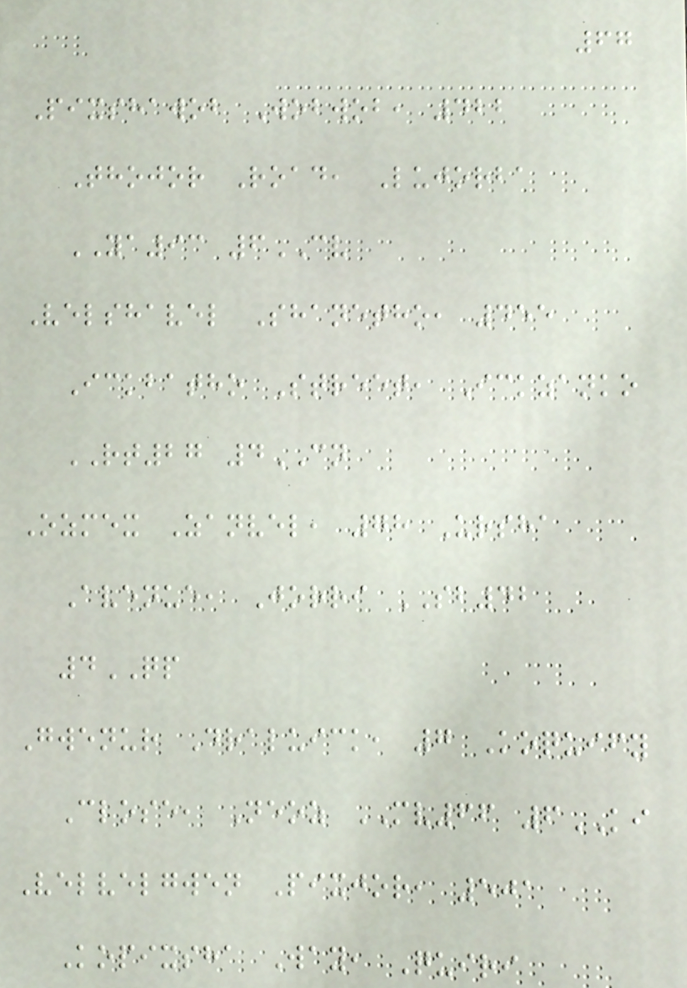67
Pixshawob Wobwob, 422
Thojor Road, Lujorba
YA93 6CV
Velshavel Shanetho, 455
Ickbatho Street, Ickzanko
RT27 4CN
Ozmex Zanvel, 78 Ursha
Avenue, Jorri SB42
4QP
Gwenur Draluick, 7 Koquify
Close, Neoz MV66 6KI
Velvelgwen Pixjor, 501
Kopixsha Way, Quiri
